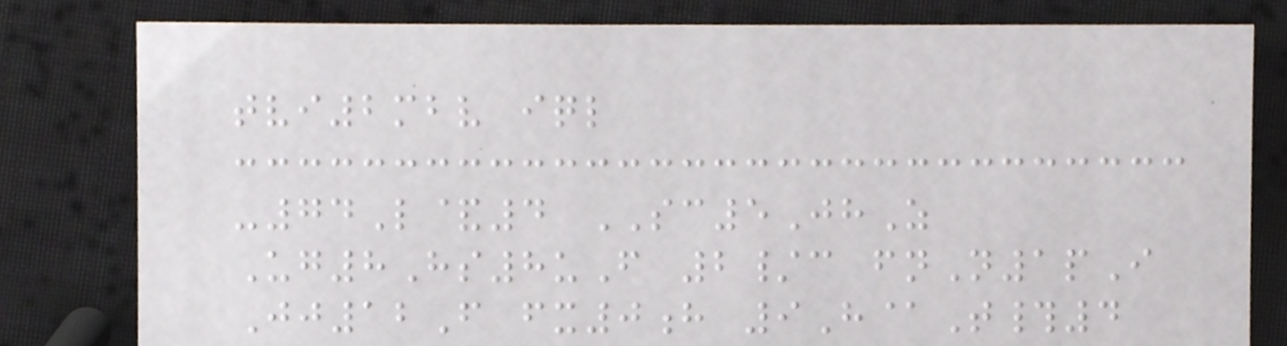tvi2mbv iql
-74L&4 SC5JhZ
Ug8Hs8uF 2/c fnN1pI
Jj12F fx0h 9H@T#4
